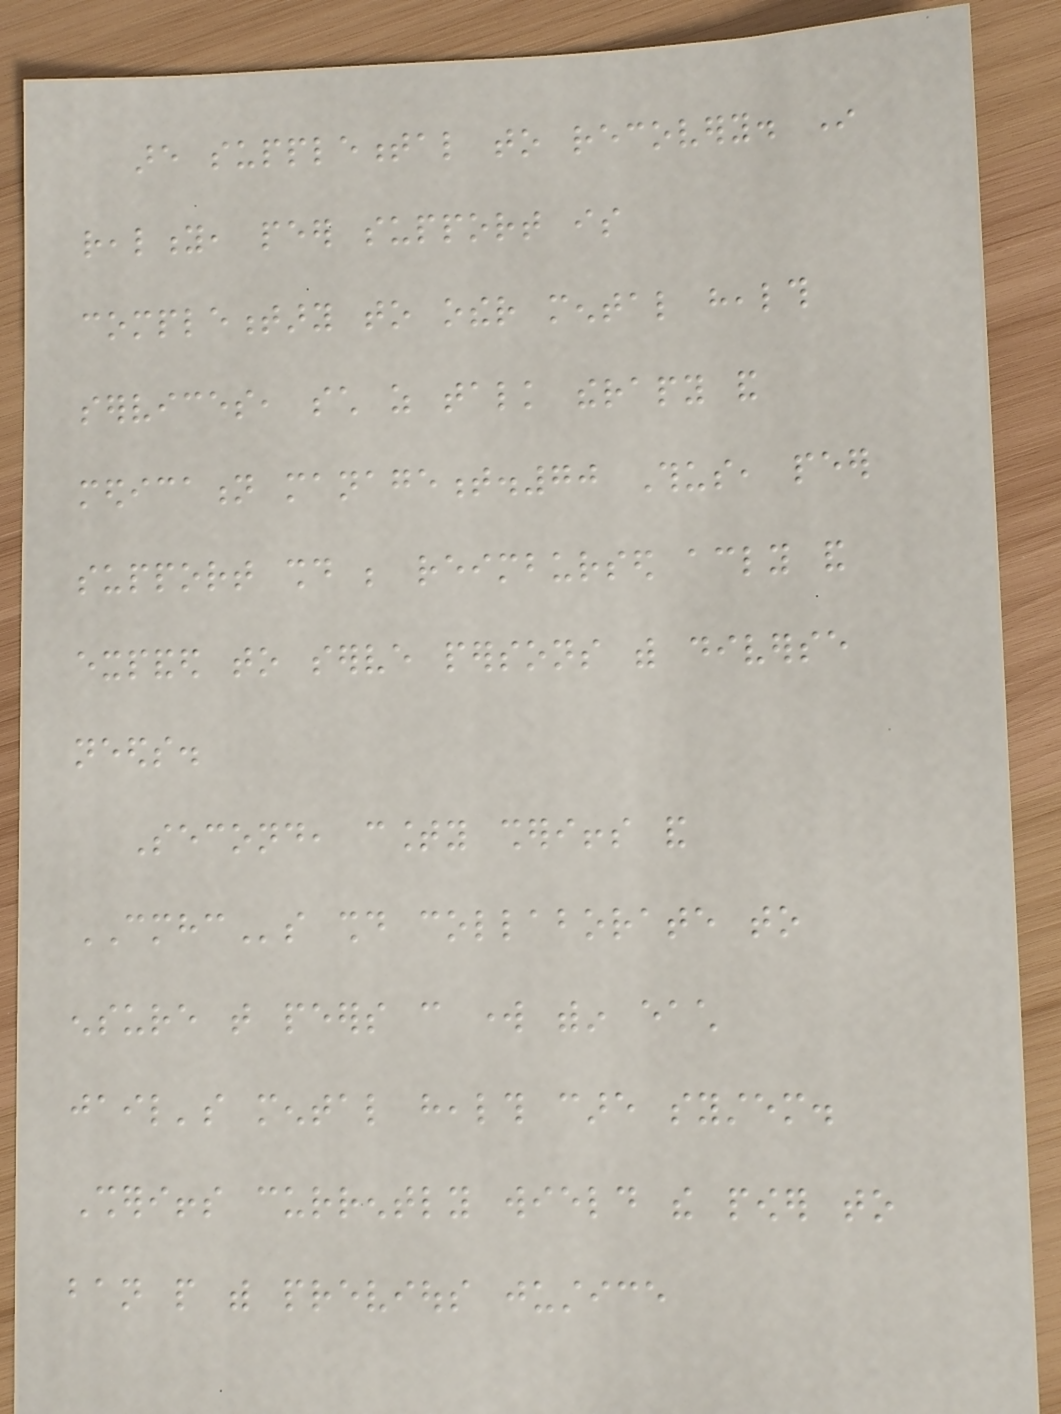are supplemental to recovery. In
reality, peer support is
complementary to other mental health
services, such as talk therapy and
medication management.70 Thus, peer
support should be reimbursed accordingly and
expanded to serve persons with diverse
needs.
Second, county sheriffs and
CMHCs should collaborate to
ensure that peers can work within each
jail's mental health care system.
Sheriffs currently wield the power to
ban people with previous justice
